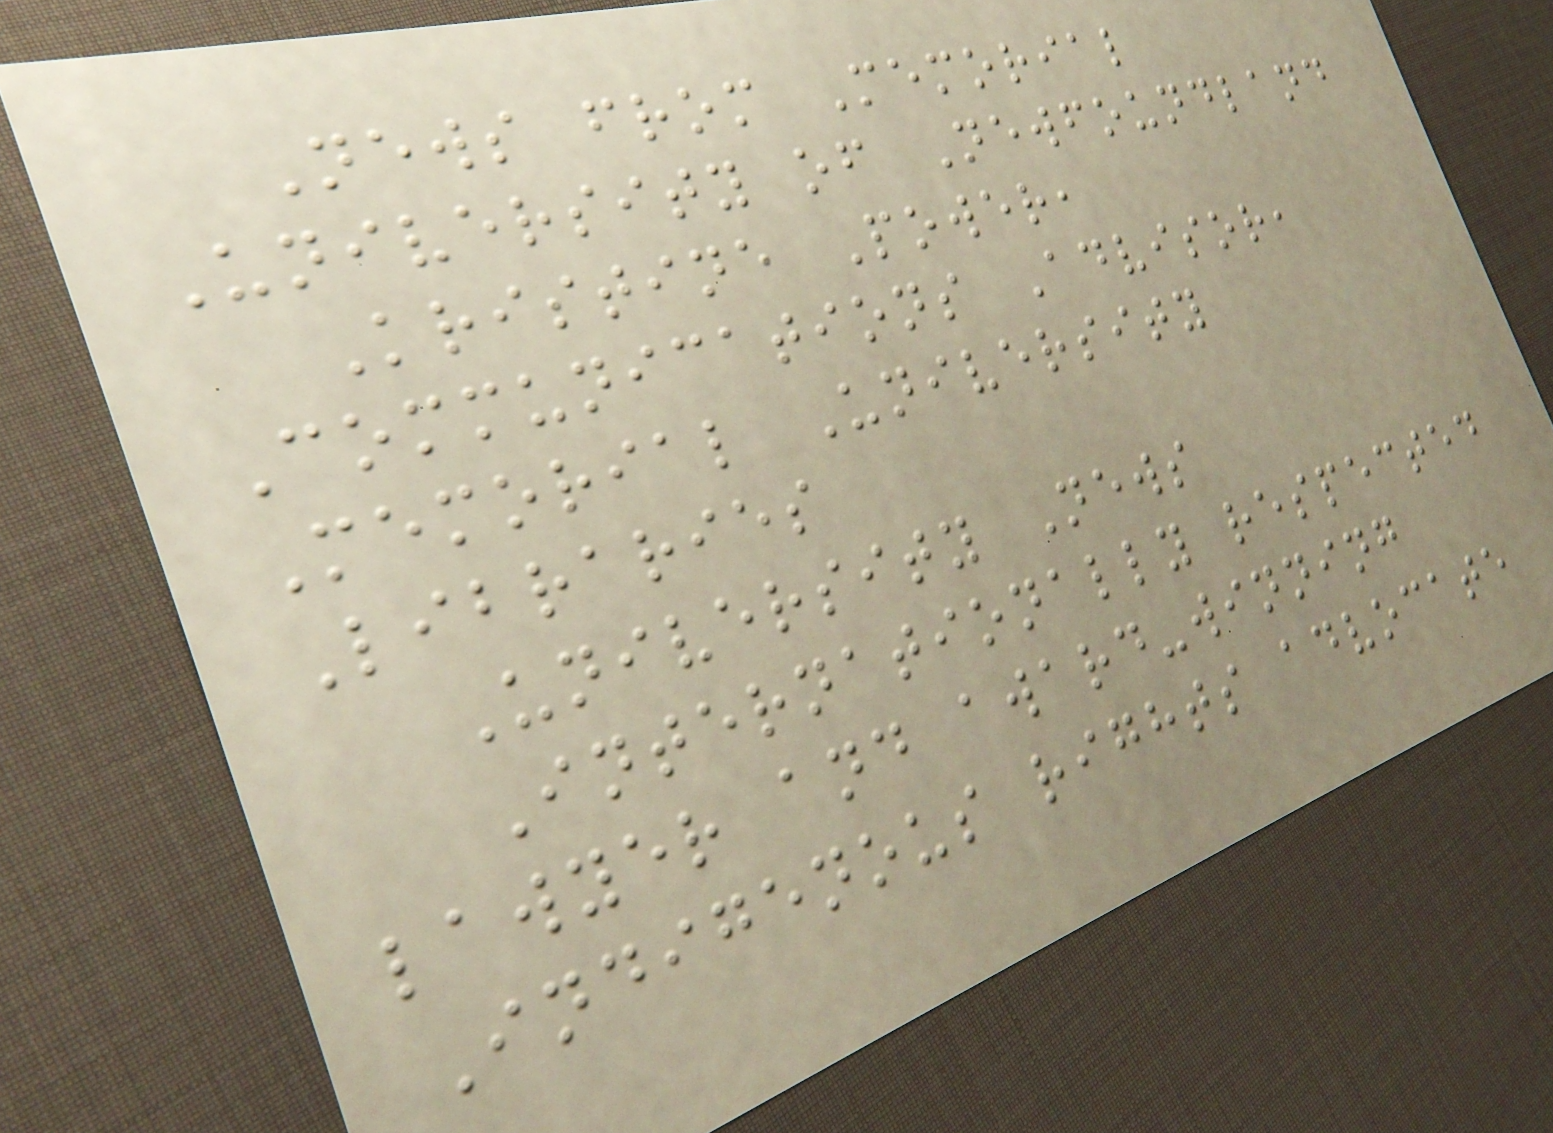News from Memorial
University of Newfoundland
Kristine Power,
Communications Advisor,
Memorial University
Libraries
University News
Internationally respected
lawyer and award-winning
Indigenous rights advocate
